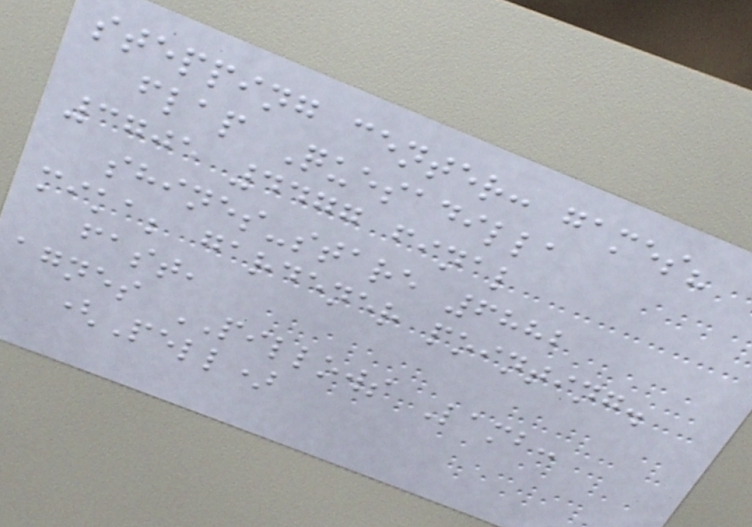stepping center: games?
flap Quesadilla
3705 4477 final
shines-stare 6882
mika; gardener pointing.
fast,
agnes PILLOWS Lamb:
(Pell)
